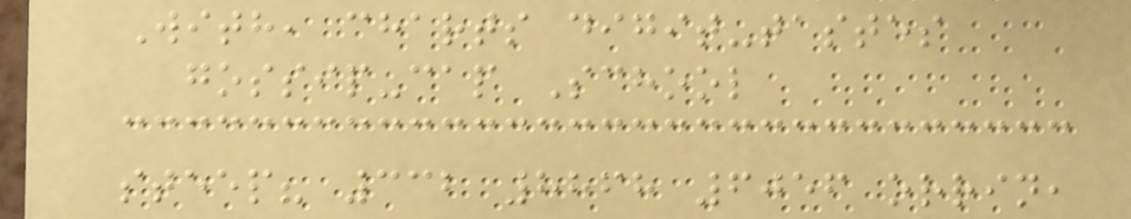With, charts digit-tastes
gossip-cap School
steep? 332 8868 6056 orrin,
